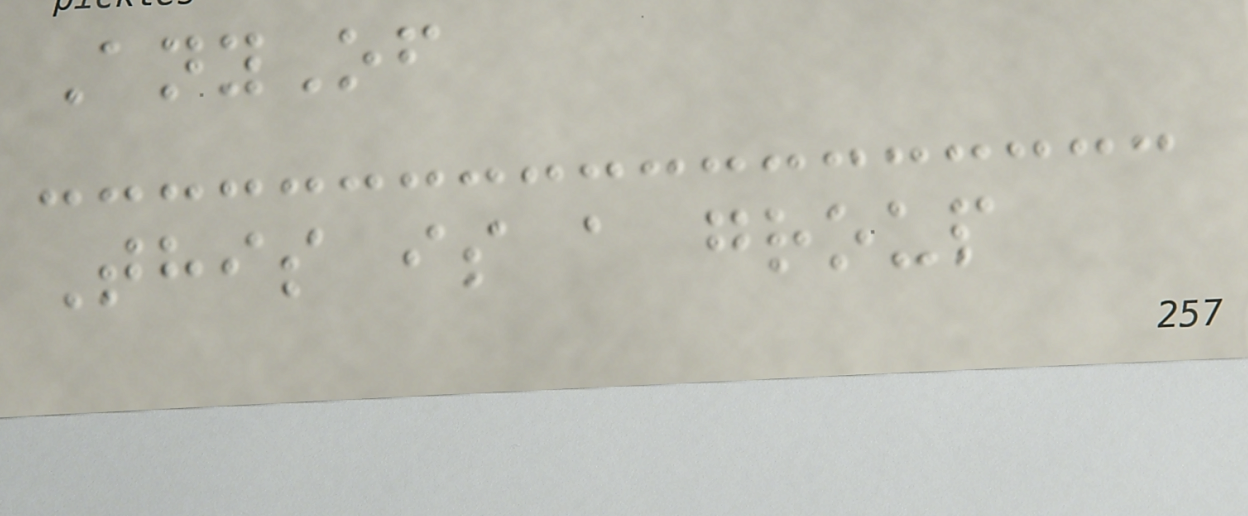AnyOf
This is a group
